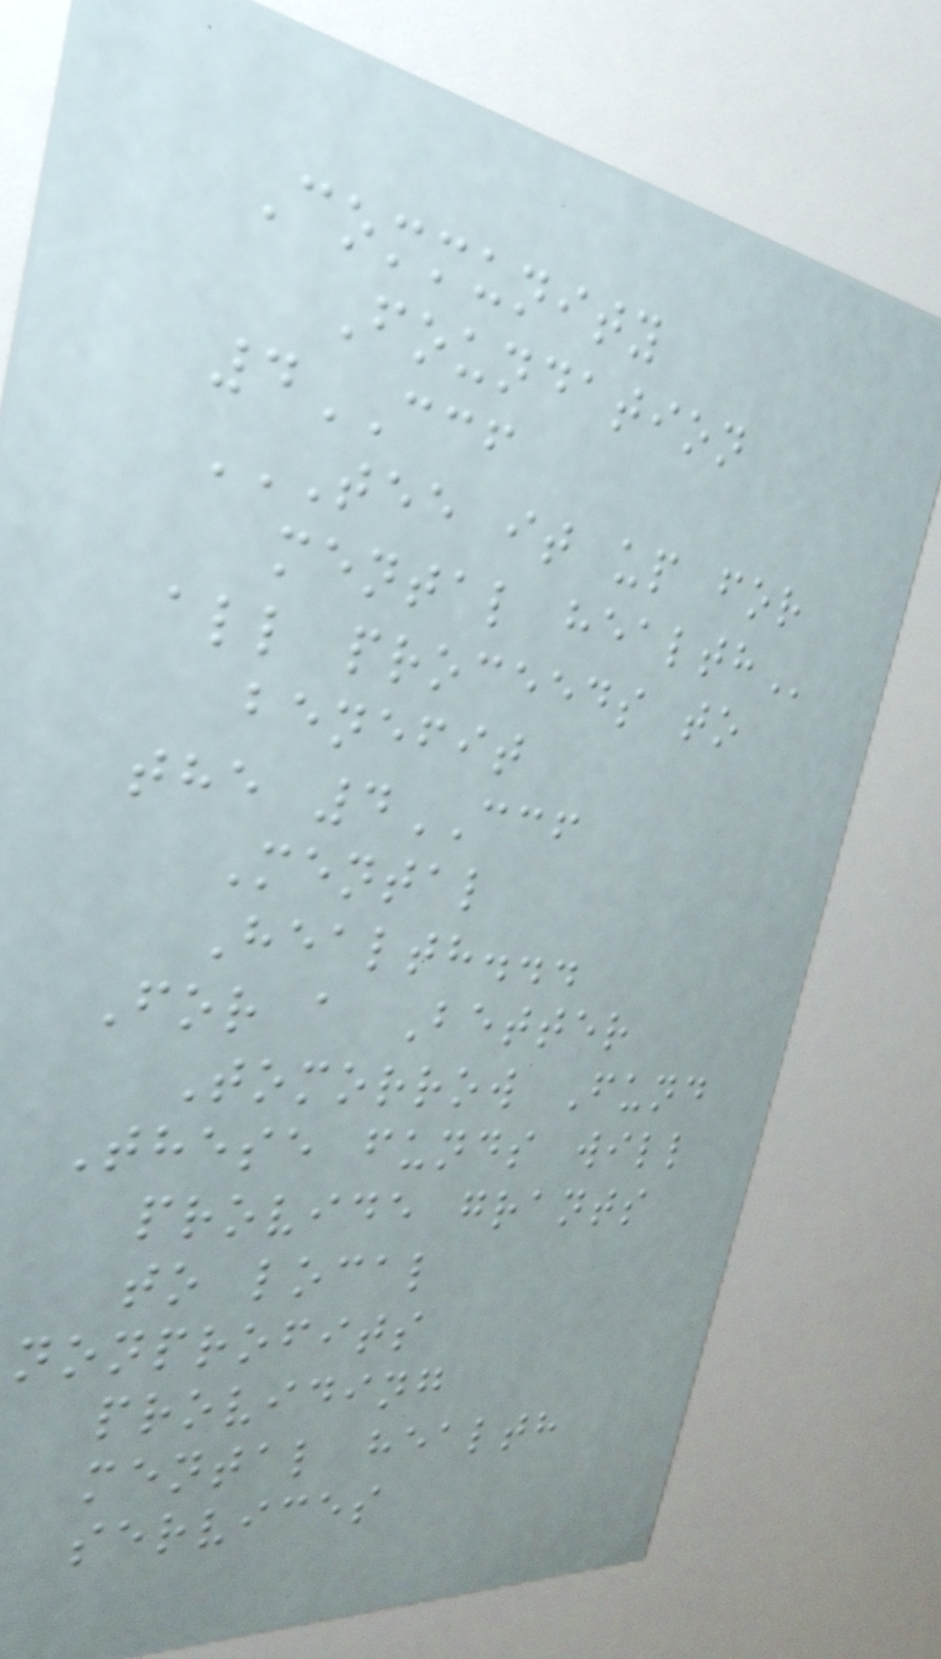Community
Foundation
4CCF
TEE IT UP FOR
MENTAL HEALTH
all proceeds to
benefit
the 4CCF
Mental
Health...
For a Better
Tomorrow Fund
These funds will
provide grants
to local
nonprofits
providing
mental health
services
